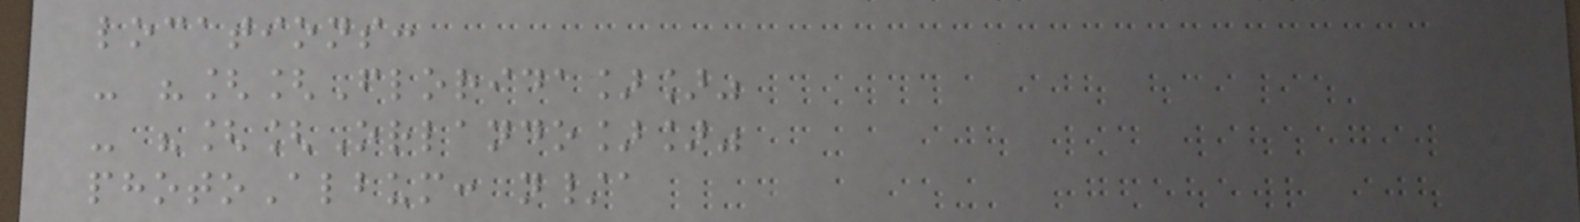locations:
- "[[Florida]]"
- "[[Orlando]]"
photoAlbum: n/a
